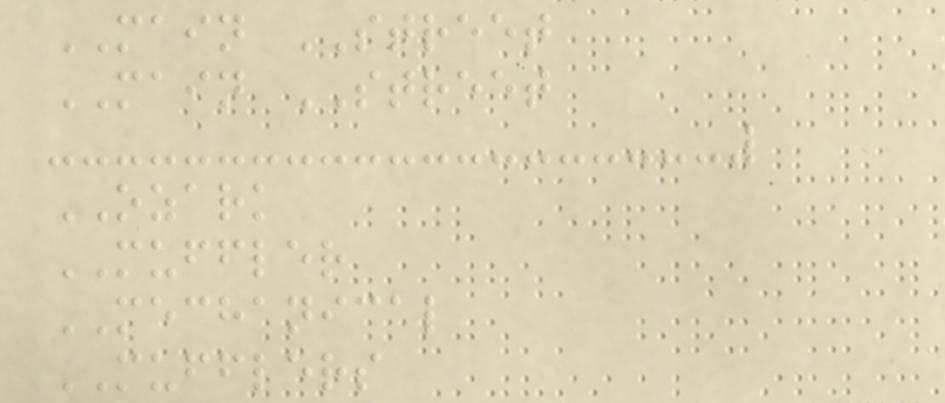MAIN STREET
MAIN STREET
OZARK
MUFFLER
MECHANICAL
MUFFLERS
